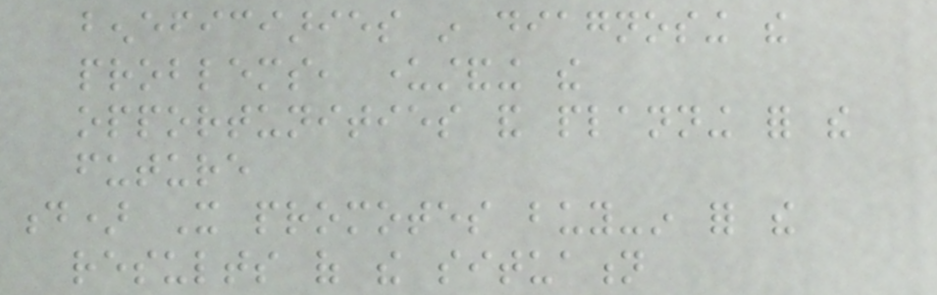beneficiaries in diagnosing the
problems, understanding the
opportunities and planning for the
future
d) It promotes buy-in for the
results of the situation
